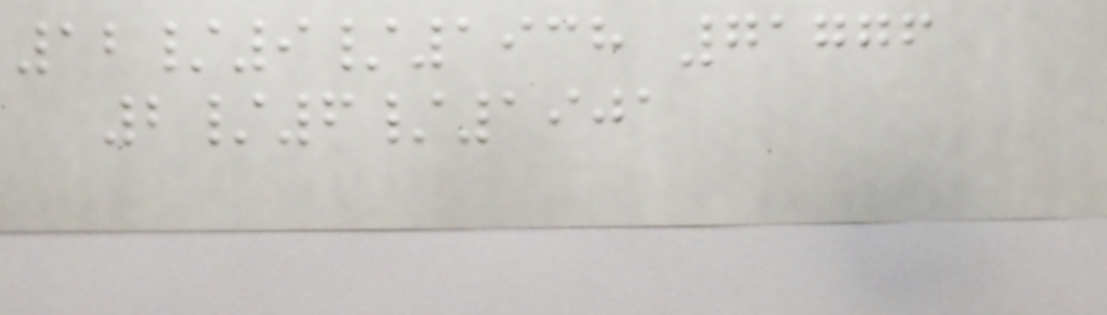12/9/1938 71776
2/6/1901
